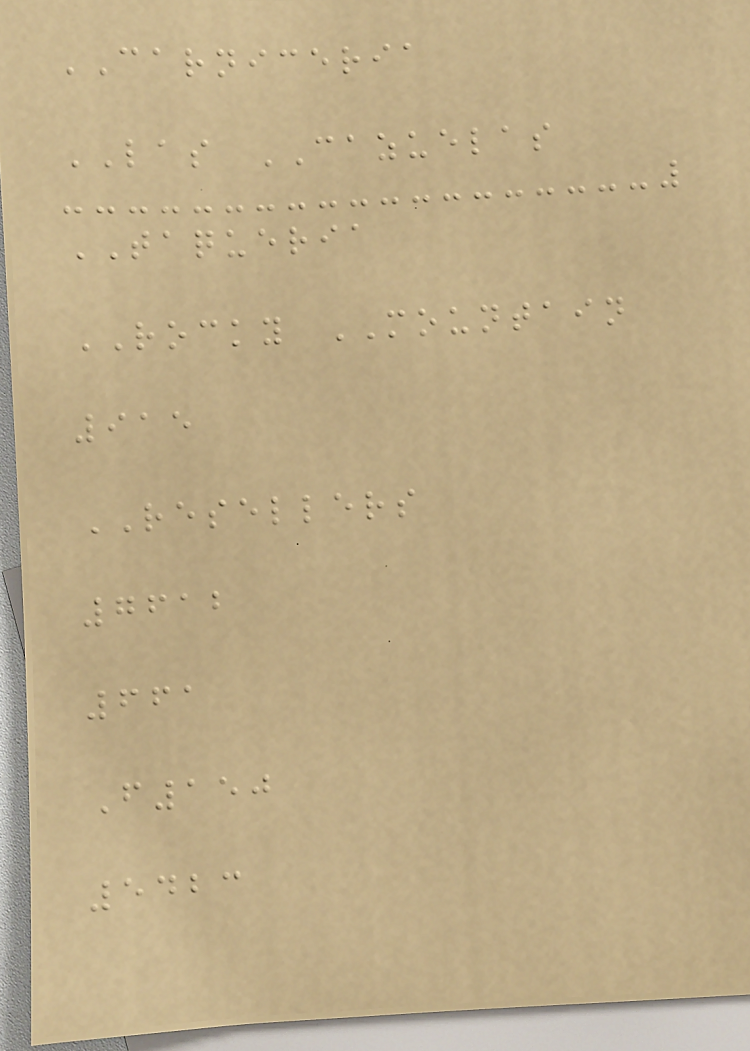CARNICERIA
LAS CAZUELAS
TAQUERIA
ROCKY MOUNTAIN
915
RESELLERS
7612
661
F150
5423
